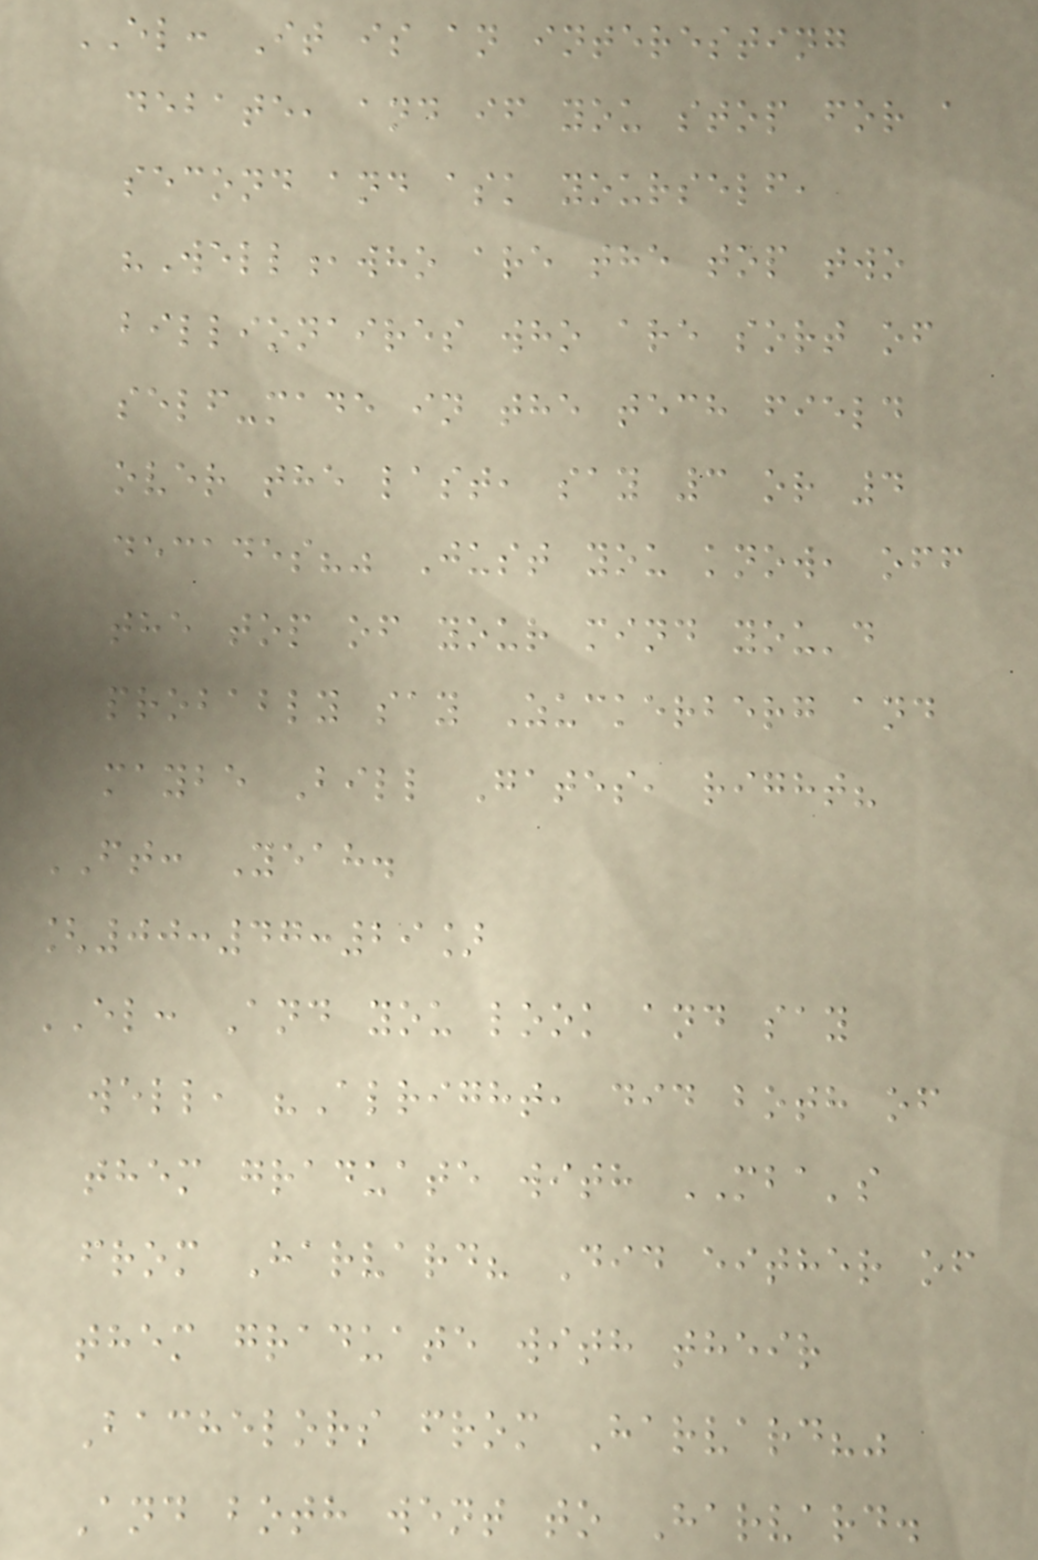EL: It is an interesting
debate, and if you stop for a
second and ask yourself,
"Well,who are the top two
billionaires who are sort of
self-made in the tech field
over the last, say 3 or 4
decades?" Just you know, off
the top of your mind you'd
probably say Zuckerberg and
maybe Bill Gates, right?
FT: Yeah.
[00:47:29]
EL: And you look and say
well, "Alright, did both of
them graduate with MBA's
from Harvard? Did either of
them graduate with their
Bachelors from Harvard?"
And both went to Harvard.
